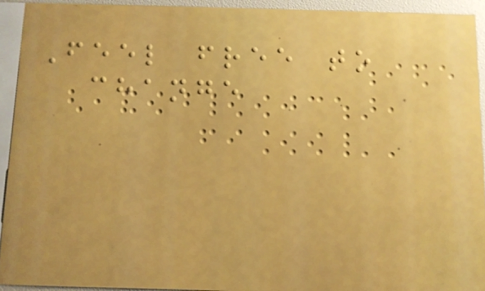Feel free to
change
